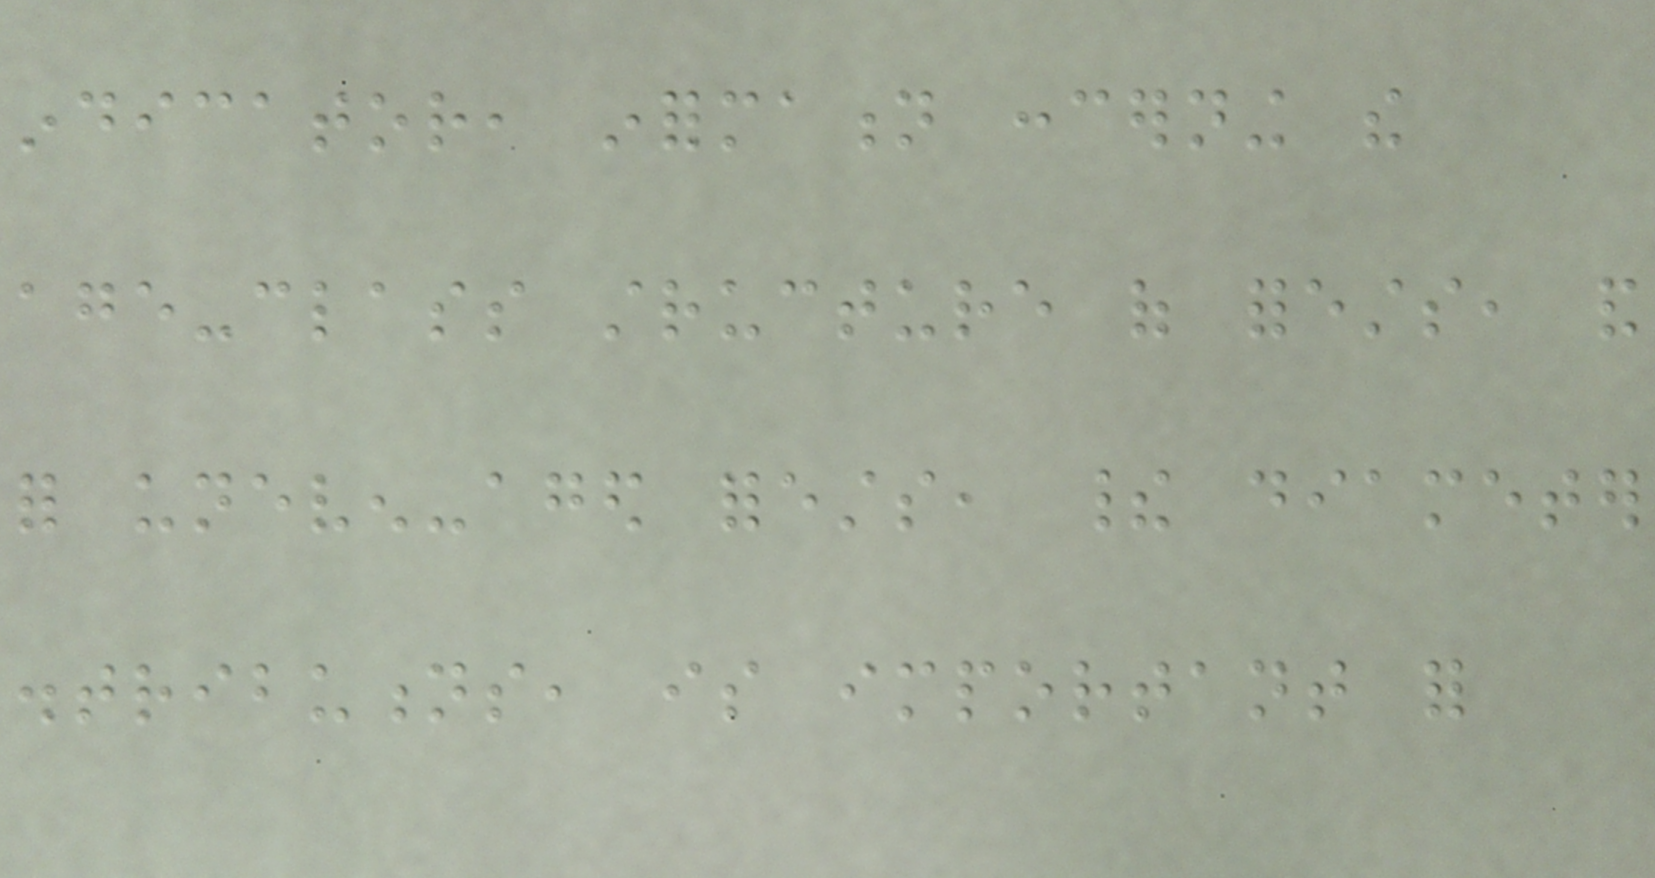indicator, information concerning the
age-class structure of forests, and
for uneven-aged forests, their diameter
distributions, is important for
